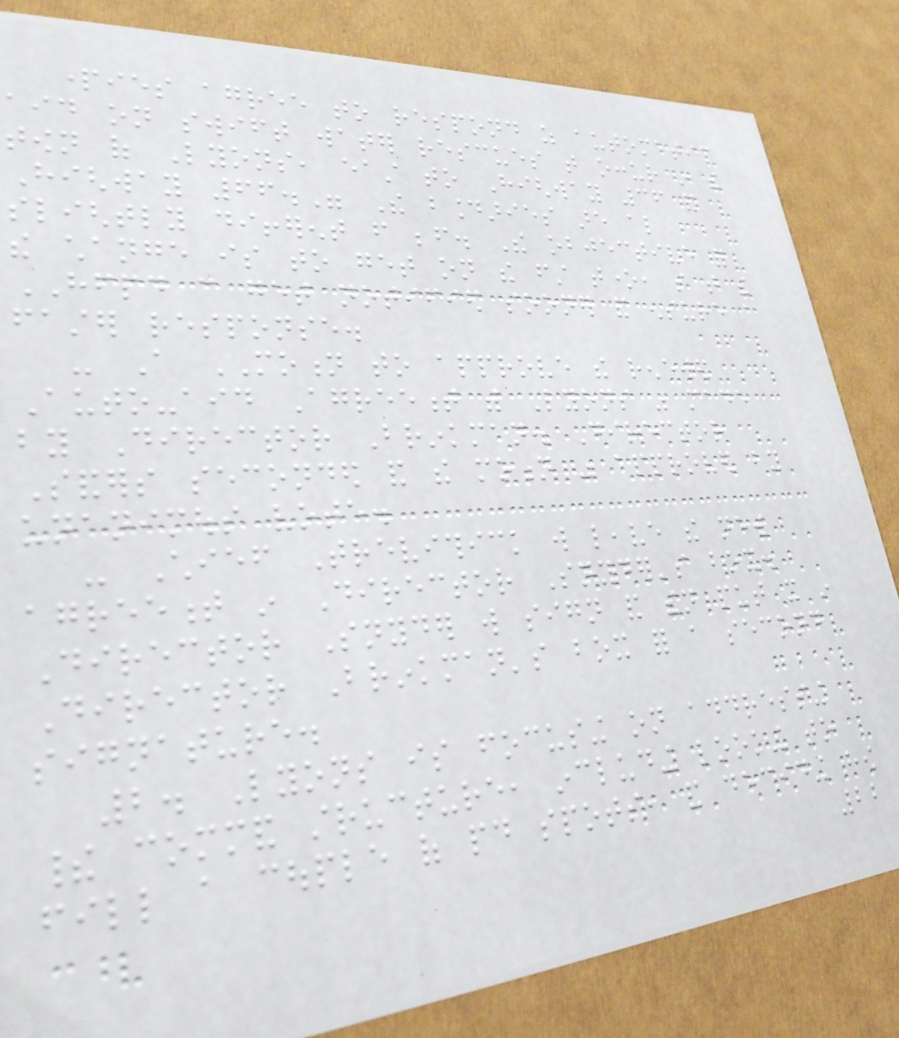parties agree to respond as automatic
aid on swift water rescues that occur in the
town of Lyons, east to Highway 36 and
Highway 66." The boundaries are also
slightly different from before. The objective for
the change is to get on the first tone, so that the
HFPD can get notified sooner and ensure a
faster response.
- A MOTION to approve the renewed
Auto-aid Agreement with Lyons was made
by Director Brinkman. Director
Sanders seconded and the motion was approved by
unanimous vote.
- Chief Trevithick will leave the new
agreement in Director Snyder's box.
Director Snyder will sign and then put it in
Director Brinkman's box for a second
signature.
2. Lyons is focusing on addressing
their command structure, including looking to
fill a couple of paid spots, and deciding how
22
